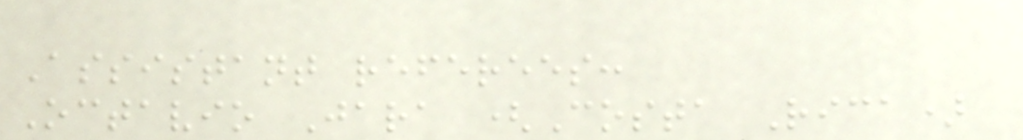Assistant referees:
Octavio Jara (Costa Rica)
